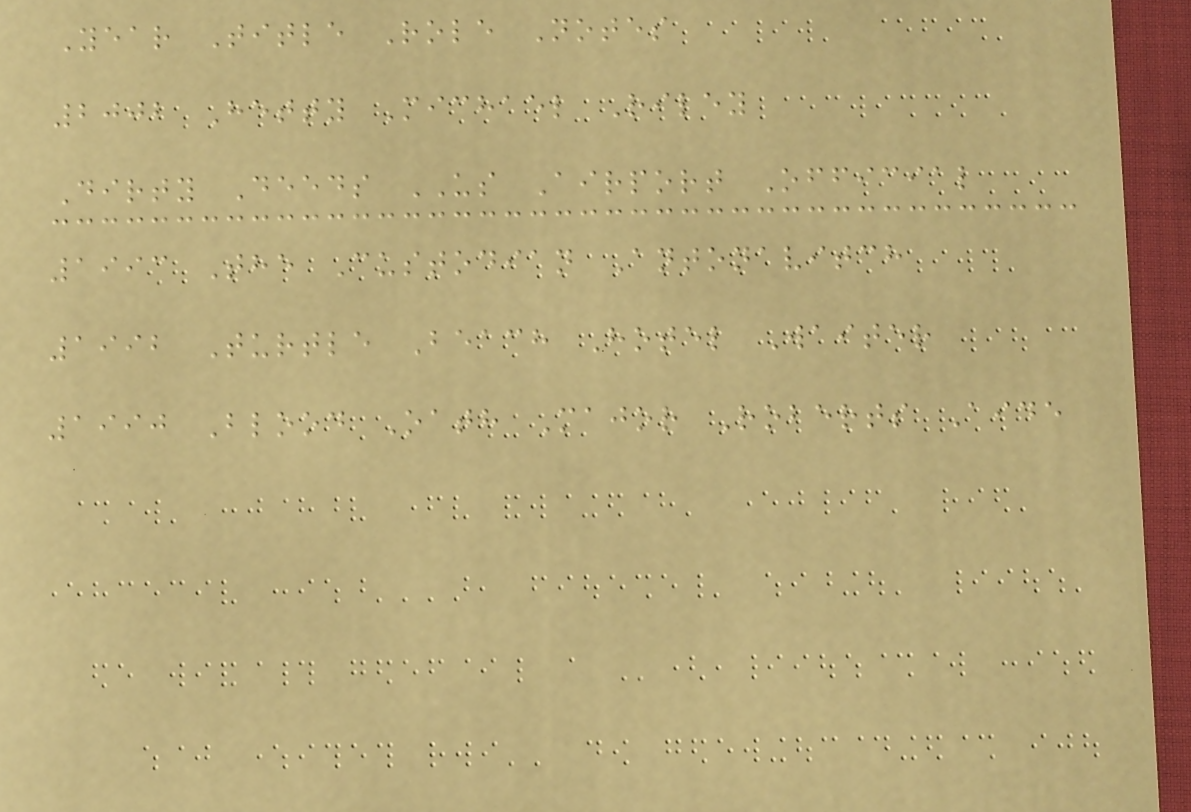Year Title Role Notes
2002 Hetty Michael Riley
Dirty Deeds US Airport Official
1993 The Custodian Antonavitch
1992 Turtle Beach Hotel Waiter
1990 Blood Oath Major Roberts Aide
